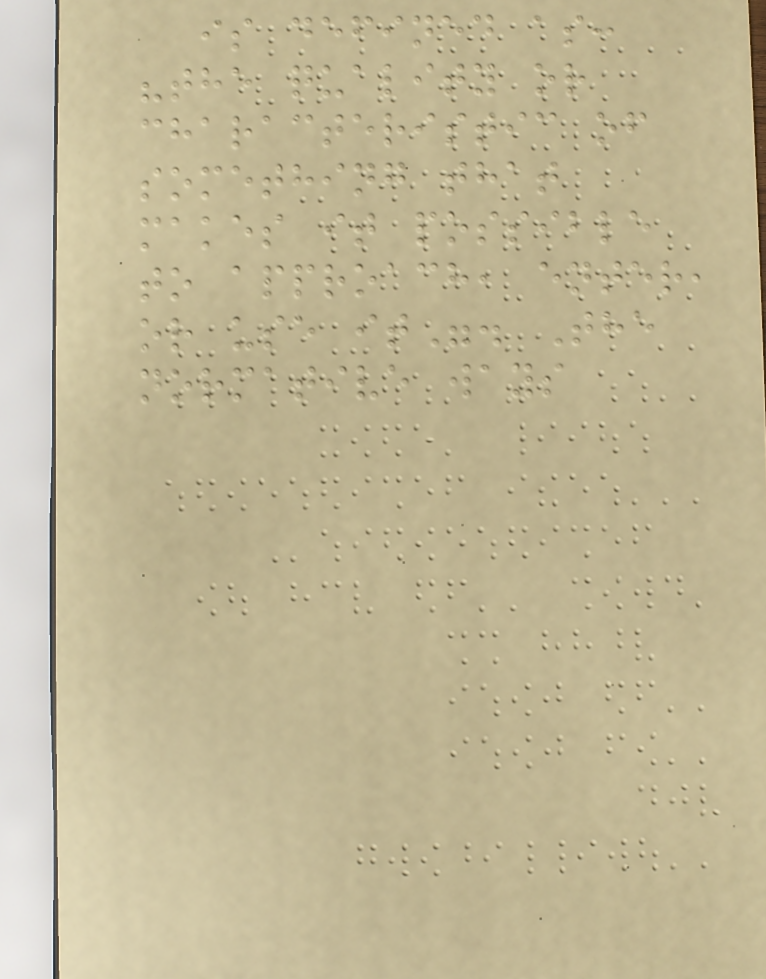is defined as:
"the quality or
characteristic of
something that
makes it possible
to approach, enter,
or use it". The
normative ways
